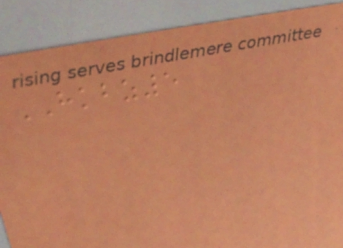HKBZ5
